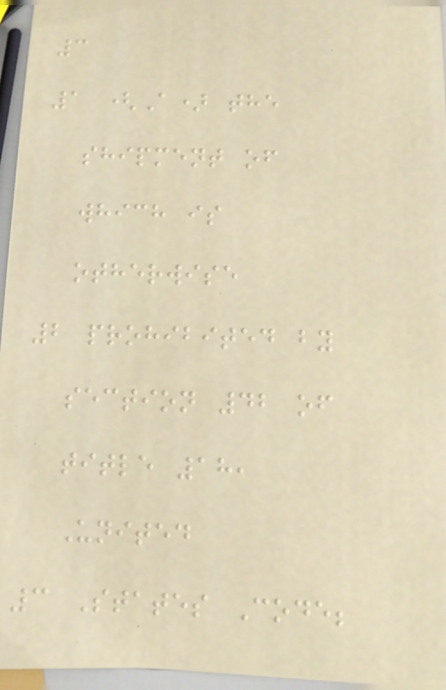3
1 (A) the
shipment of
which is
otherwise
2 prohibited by
section 42 of
title 18,
United
3 States Code;
